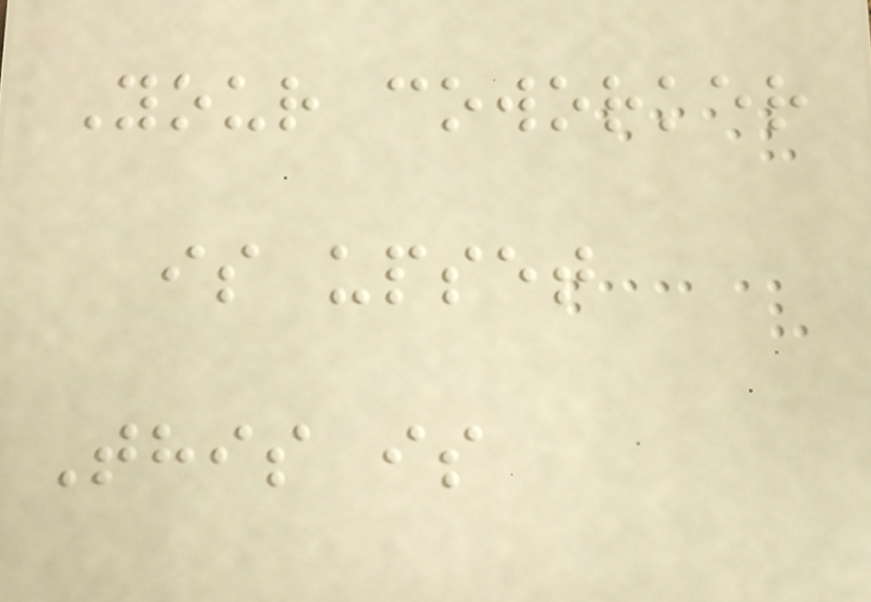Your coworker
is upset
This is
